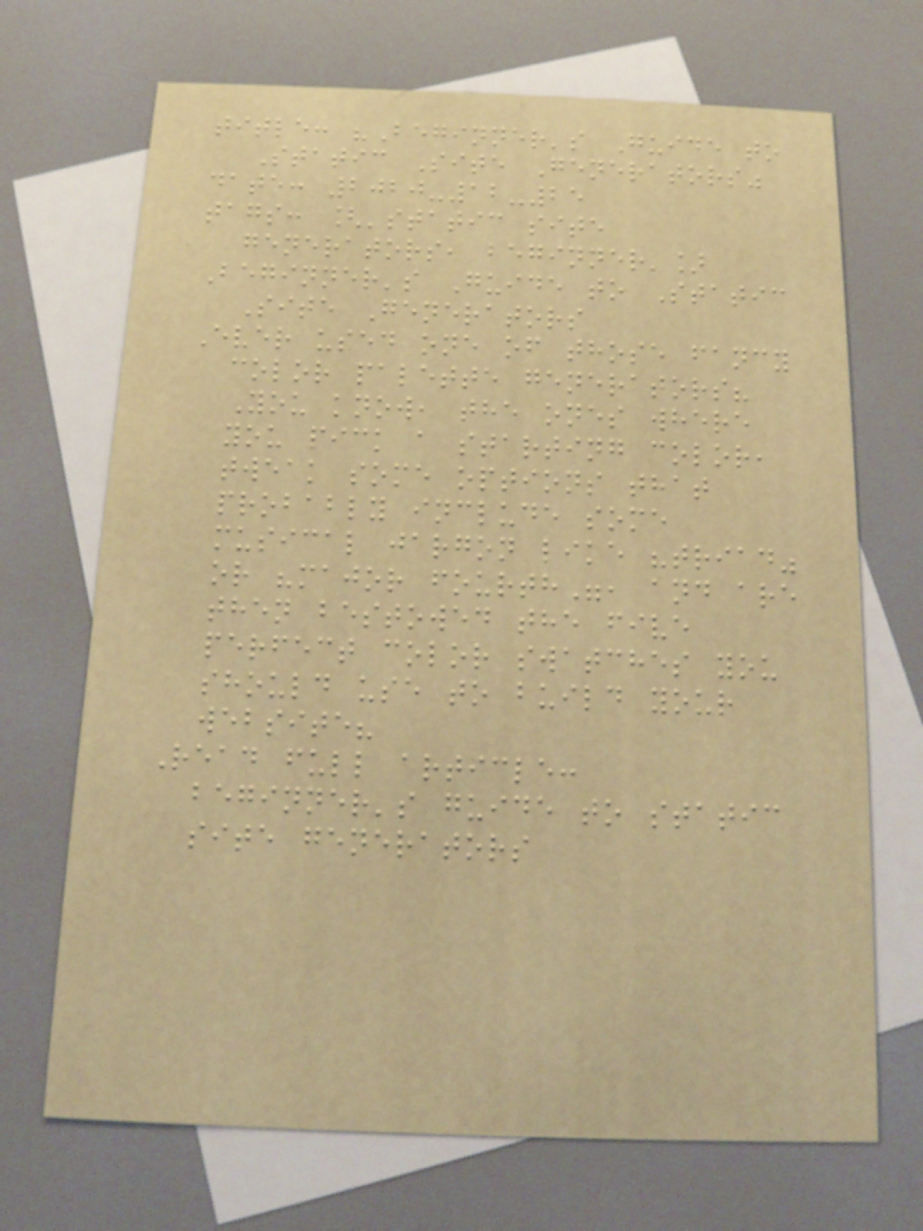title: "Beginner's Guide to
Static Site Generators"
date: 2020-12-25
tags: ['static site
generators, beginner']
Beginner's Guide to Static
Site Generators
Ever used one of those fancy
color palette generators?
You know, the ones where
you pick a starting color,
tweak some options that
probably include some
musical jargon like "triad"
or "major fourth", and are
then bestowed the five
perfect color swatches you
should use to build your
website?
Read full article:
beginner's guide to static
site generators
